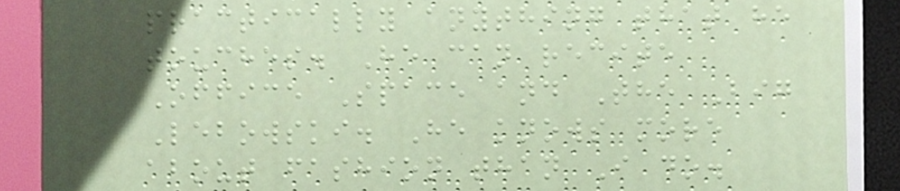practically anything that he
touches. He can recite
Office Space and The Big
Lebowski. He knows more
about fashion than I do.
